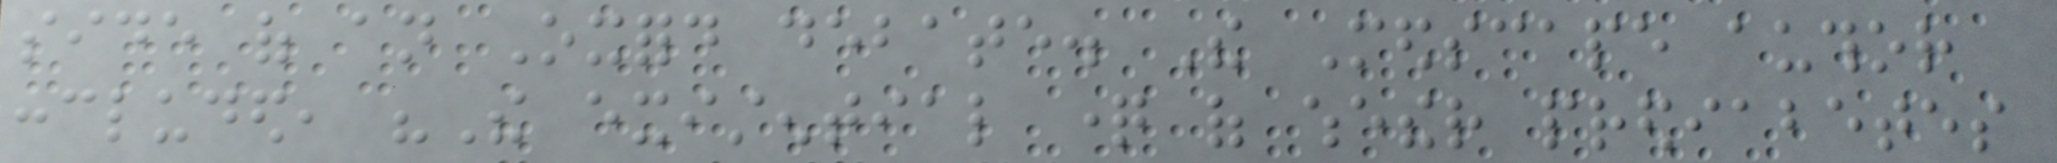side of an Oxford debate. The Medscape author
concluded, "The existential question of whether prediabetes
